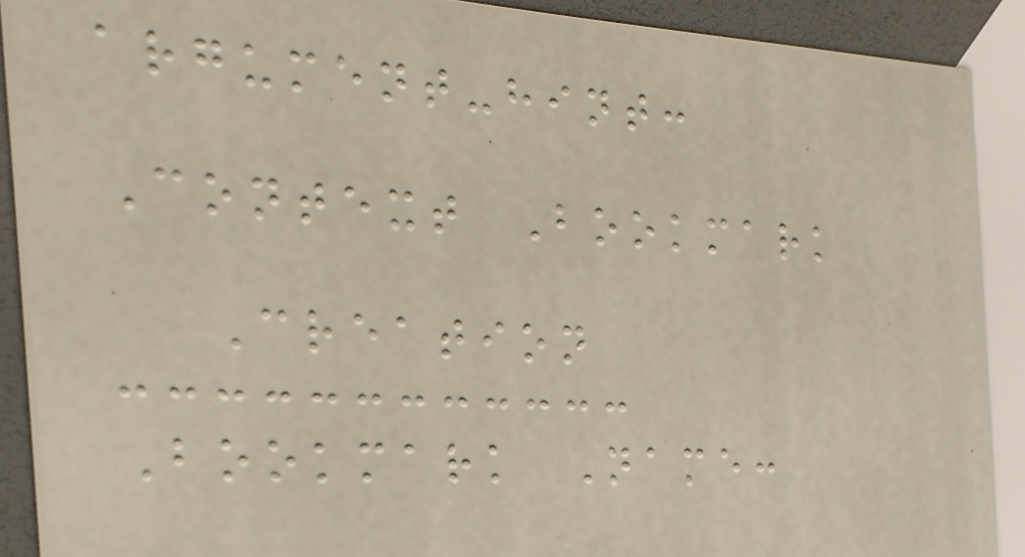argument-hint:
Context Bookmark
Creation
Bookmark Name:
